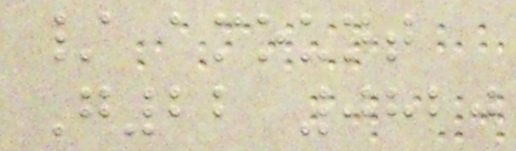/ amount
G22 0820
